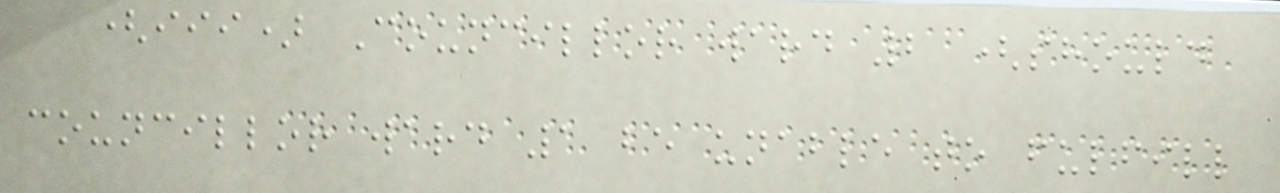(iii) Councillor ward 2 (should
councillor ward 1 be unable to fulfill
